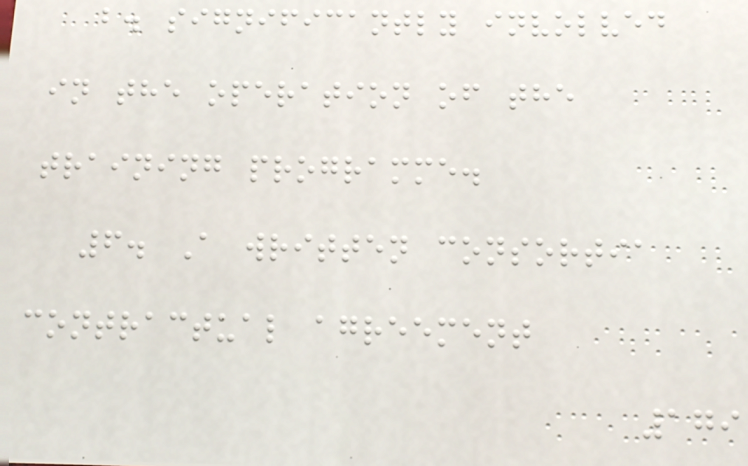b. significantly involved
in the operation of the
training programme.
6. A written consortia
contractual agreement
179
